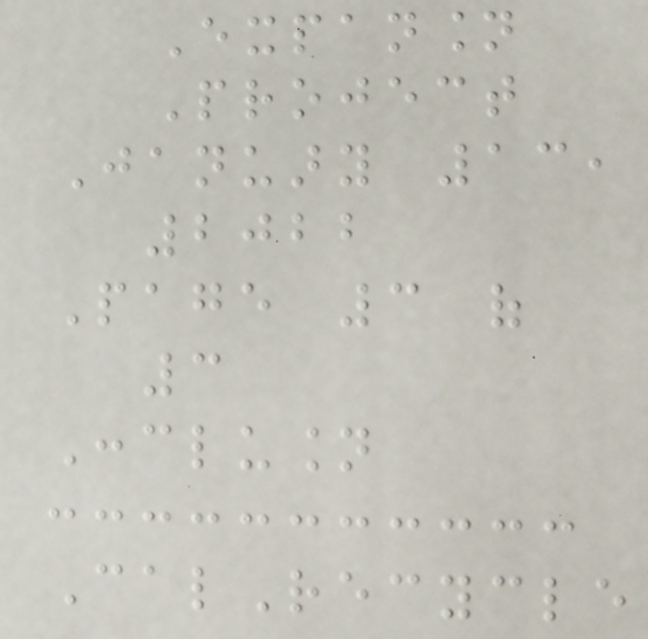Expansion
Project
January 13,
2022
Page 3 of
3
Conclusion
CalRecycle
